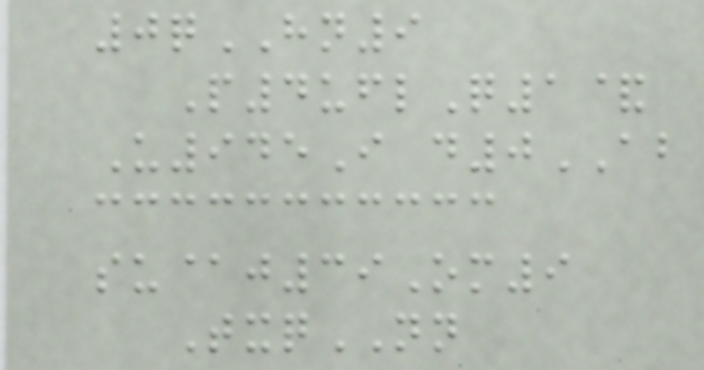0qHN9
P4uflQ1&
U945I d0AB
su@j39Om9
TxqNN
